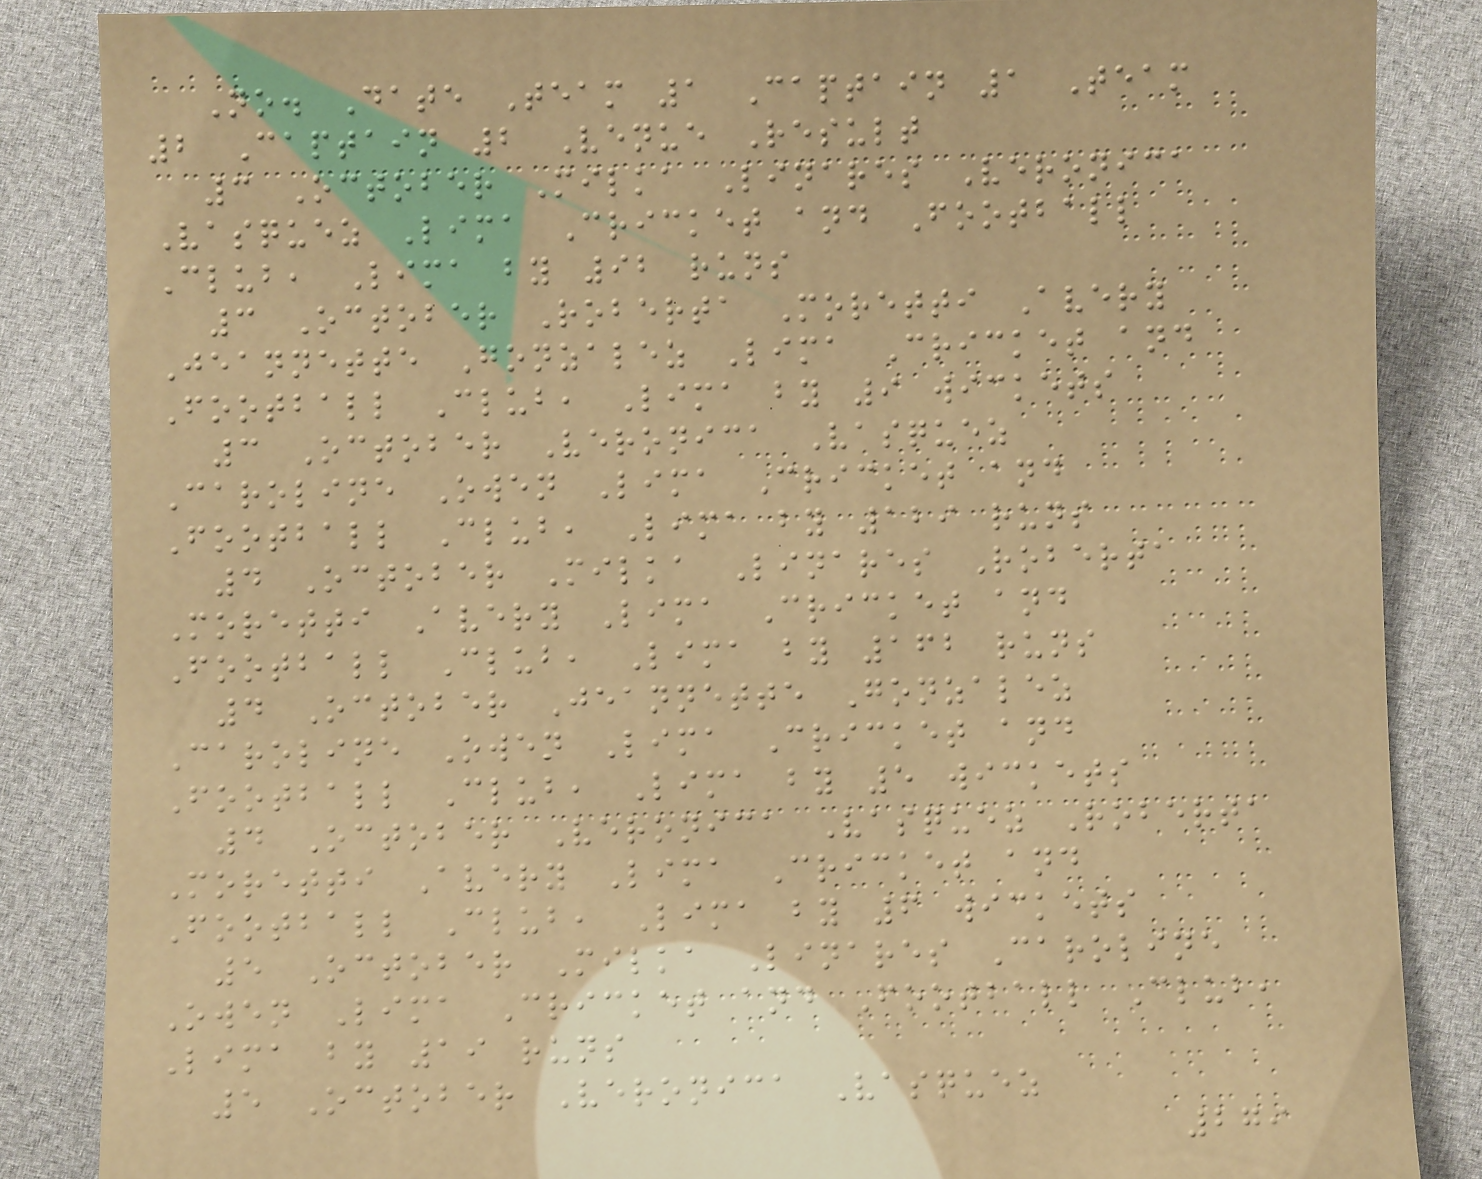No. Date Team 1 Captain 1 Team
2 Captain 2 Venue Result
3 October Milka Linares Veronica
Vasquez Lima Cricket and Football
Club, Lima by 92 runs
3 October Roberta Moretti Avery
Jeannette Gonzalez Lima Cricket and
Football Club, Lima by 9 wickets
3 October Veronica Vasquez
Caroline Owen Lima Cricket and
Football Club, Lima by 129 runs
4 October Milka Linares Roberta
Moretti Avery Lima Cricket and
Football Club, Lima by 162 runs
4 October Jeannette Gonzalez
Caroline Owen Lima Cricket and
Football Club, Lima by 5 wickets
4 October Veronica Vasquez Roberta
Moretti Avery Lima Cricket and
Football Club, Lima by 6 wickets
5 October Milka Linares Caroline
Owen Lima Cricket and Football Club,
Lima by 19 runs
5 October Veronica Vasquez
279
